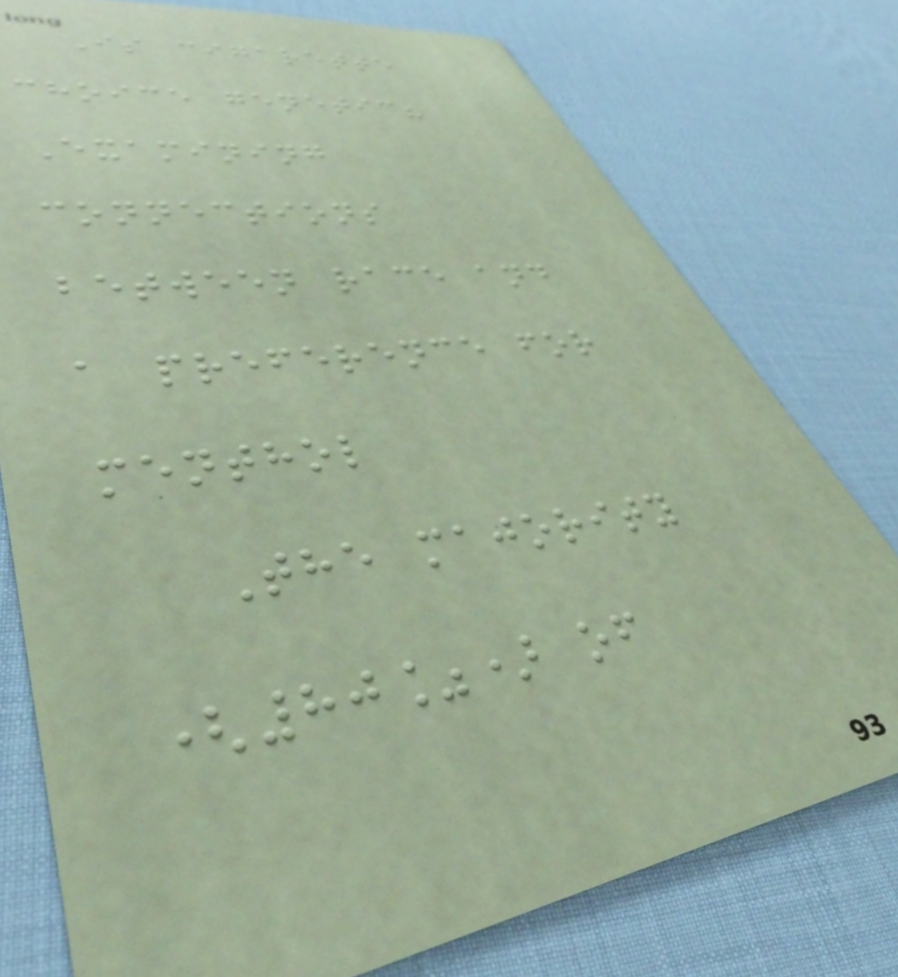Is cigarette
choice genetic?
Examining
connections
between race and
a preference for
menthol
The majority
(80%) of
